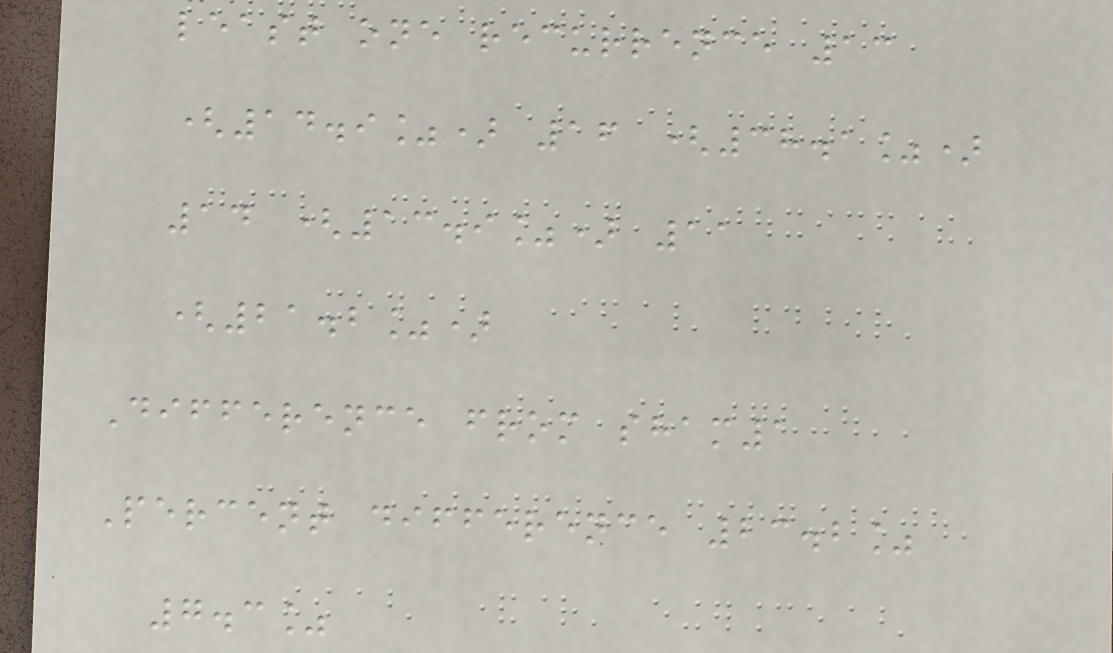least one recurrence 13
(14.9%) 16 (38.1%)
14 (13.9%) 11
(21.2%)
Difference from sham1
Percent difference 23.2%
7.3%
